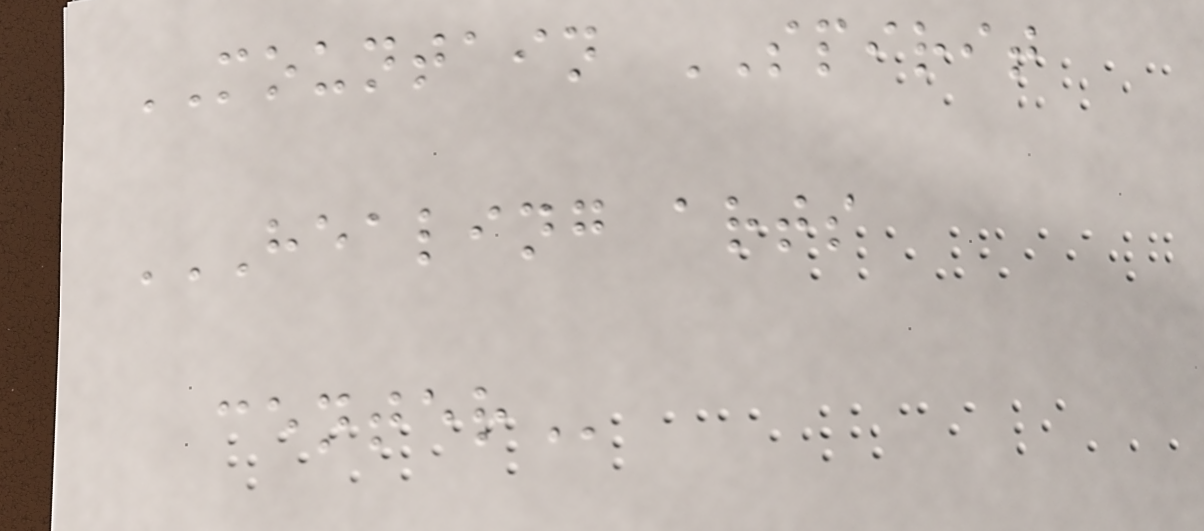MOUNTAIN SPIRIT
HEALING ARTS
CENTER
